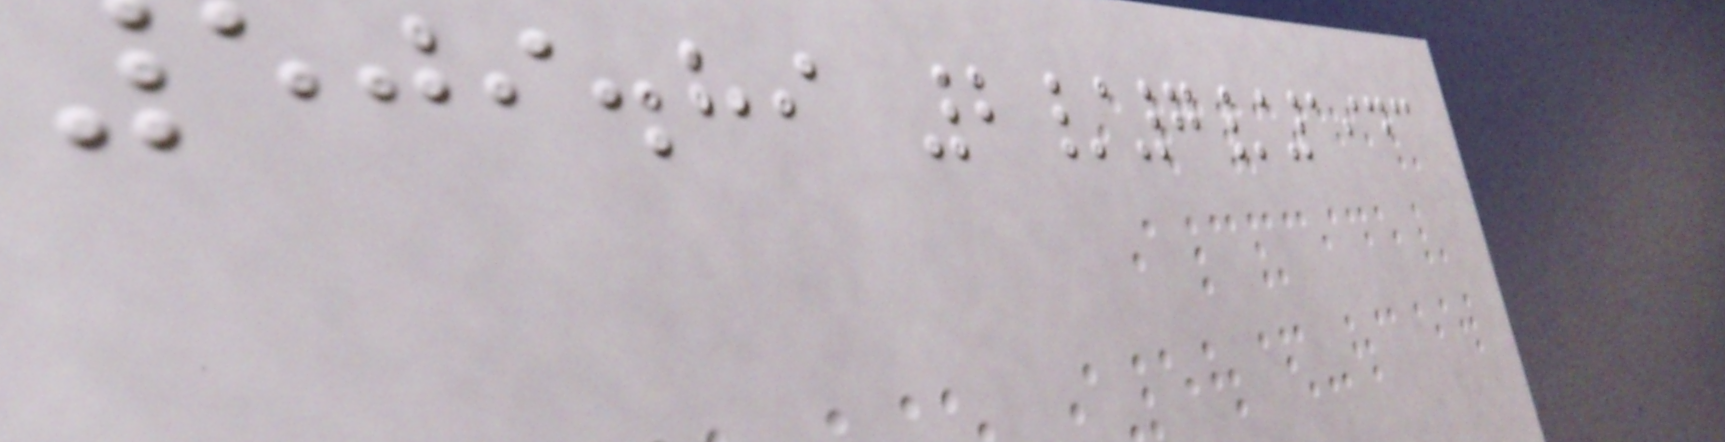509.89 2/7/1943
